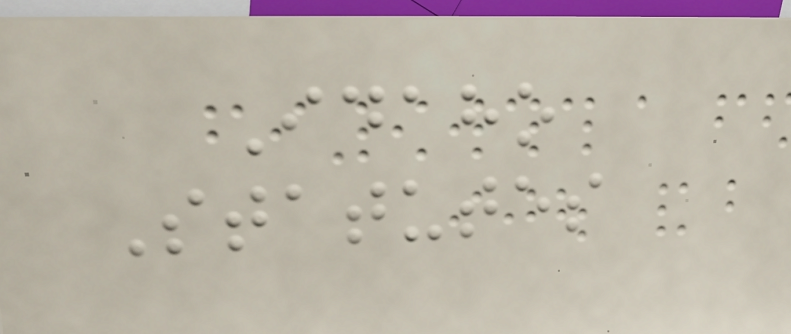Idaho
Statutes
